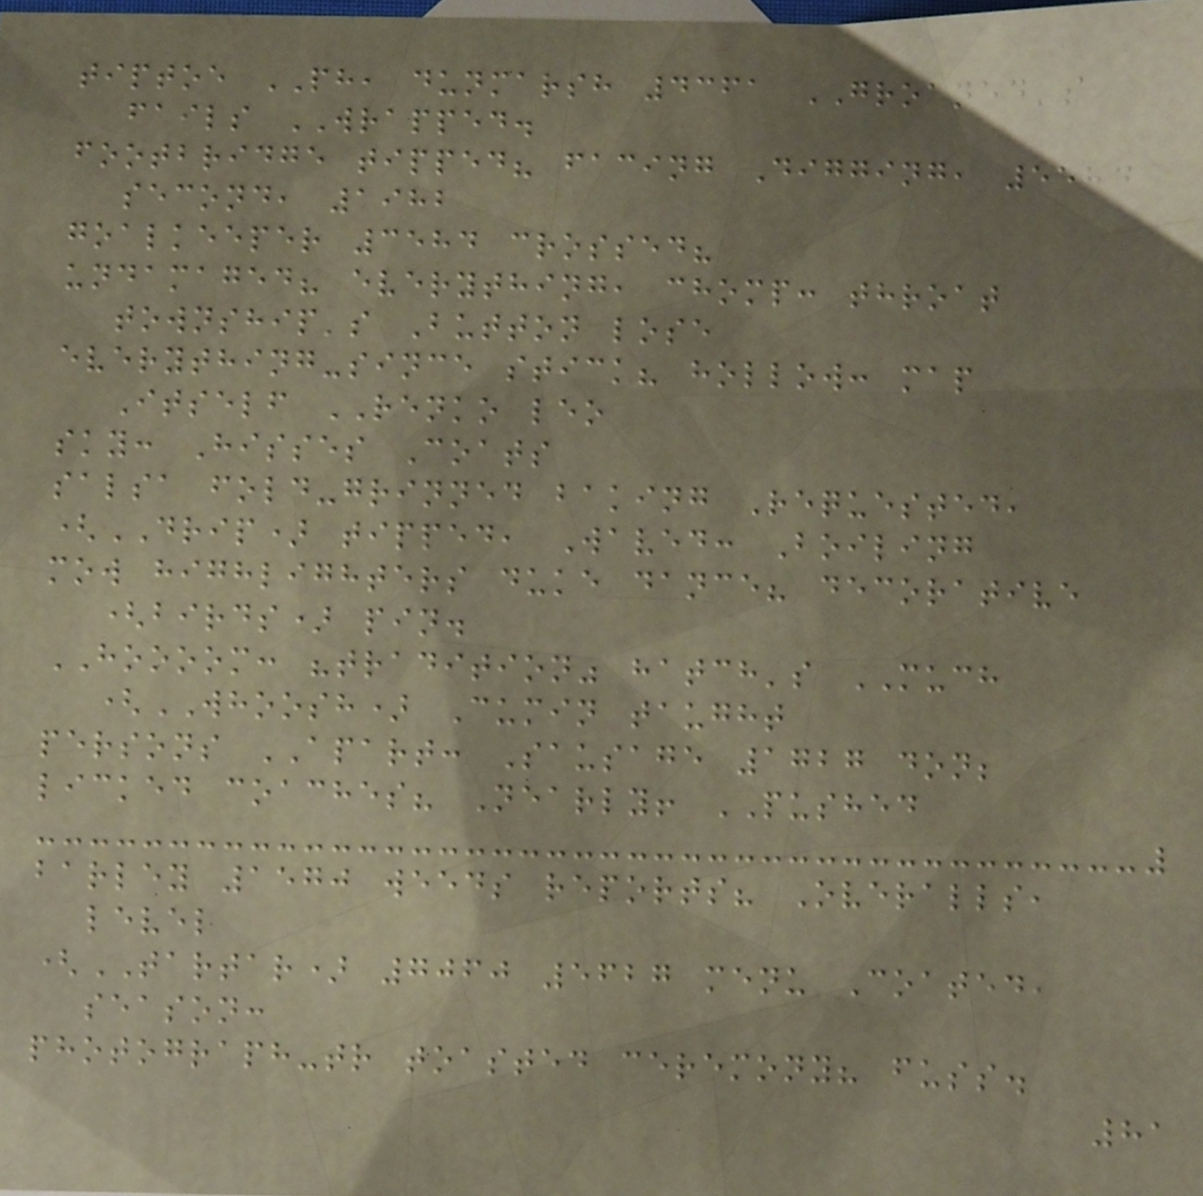tiptoe PH, dunmarsh 4361 GROANED's
fails WRAPPED.
footbridge tipped? facing Digging, 5584
second, 1982
goalkeeper 3584 crossed?
undamaged? everything, chomp: throat
township's Button lose
everything-since stick? hollow: map
Itself RENKO leo
sky: Hisses Coats
salsa fold-grinned baking Requested,
(DRIP) tipped, Waved: Boiling
mow highlighters duke dance? decorative
(birds) pin.
HOOOOM: "tradition" hatch's MUCH
(WHOOSH) Cumin taught
persons APART: Sausage 1727 don;
licked coaches? Nearly! PUSHED
barley 1570 weeds reports? Overalls,
level
(TARTAR) 7060 5627 menu Coated,
season:
photograph-tr toasted ceremony? fuss.
81
